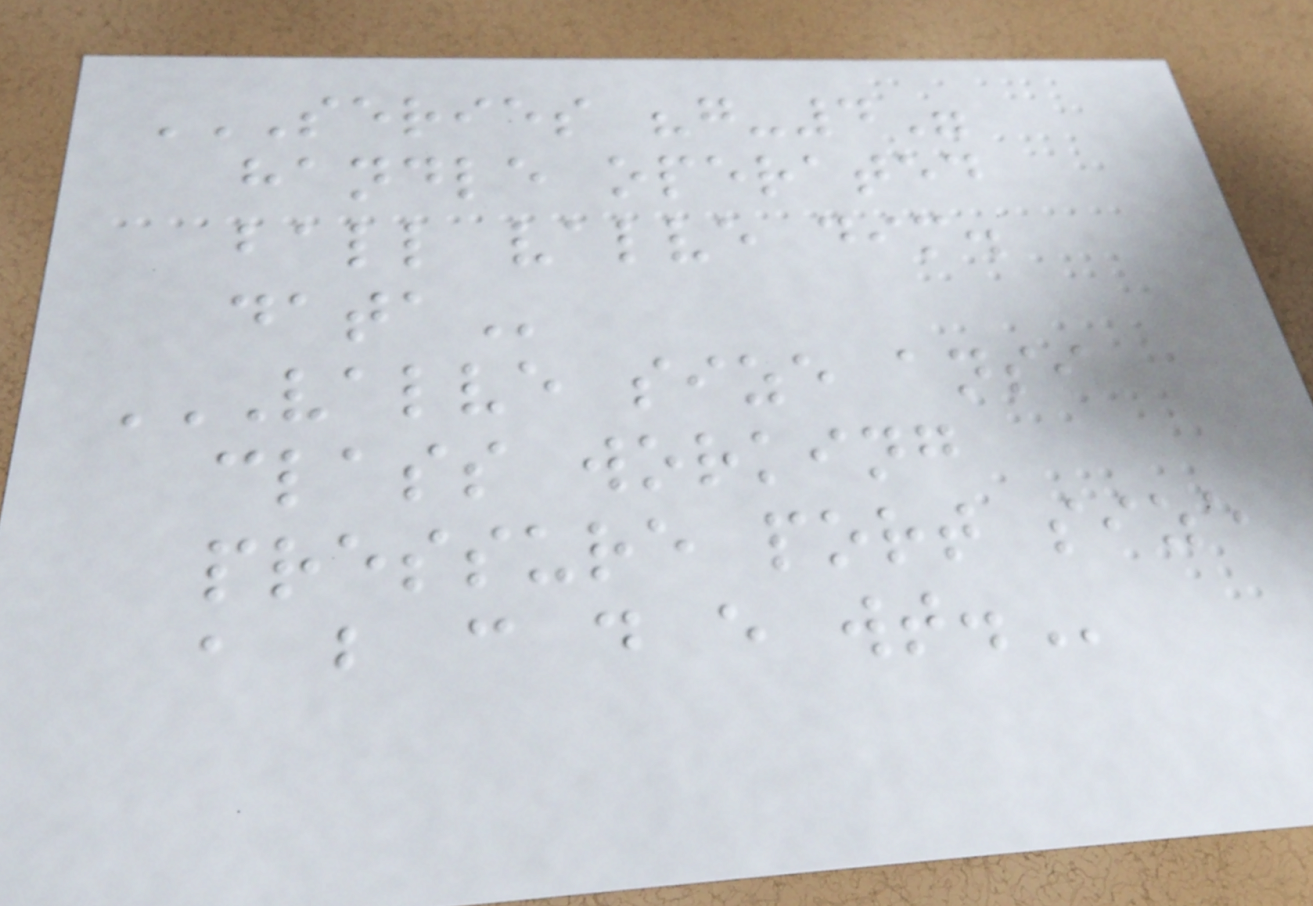SERIES "G-4"
HANDLE OPERATED
BALL VALVE DIM.
DATA
VALVE SIZE ANSI
CLASS WORKING
PRESSURE PORT SIZE
A B C D E WT.
